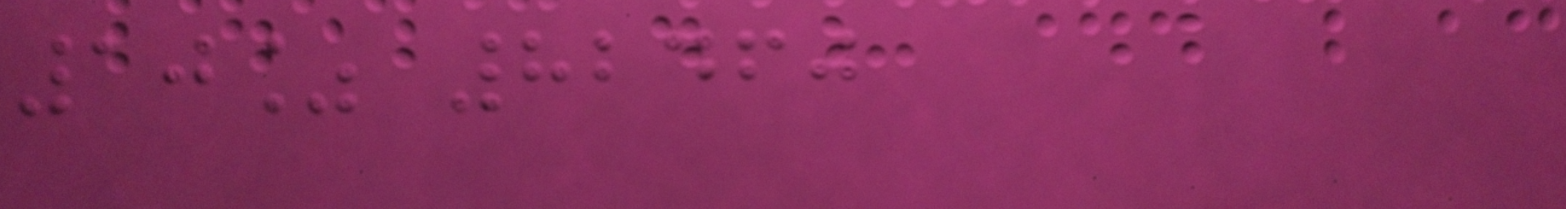10% 82460
